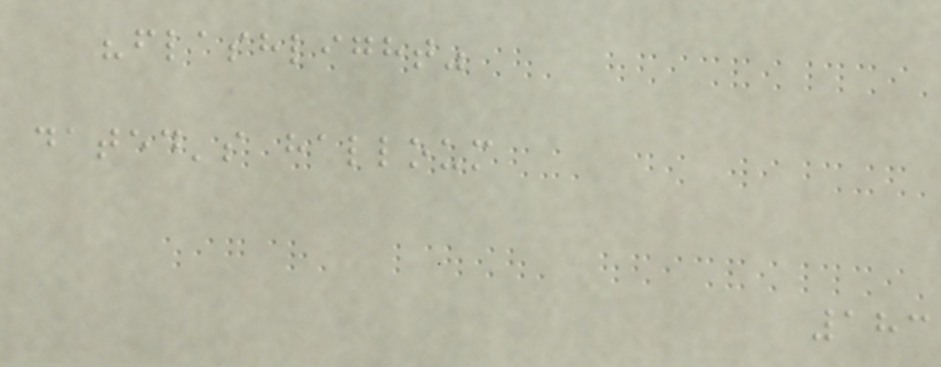"flashlight"
dated's halloum
183
